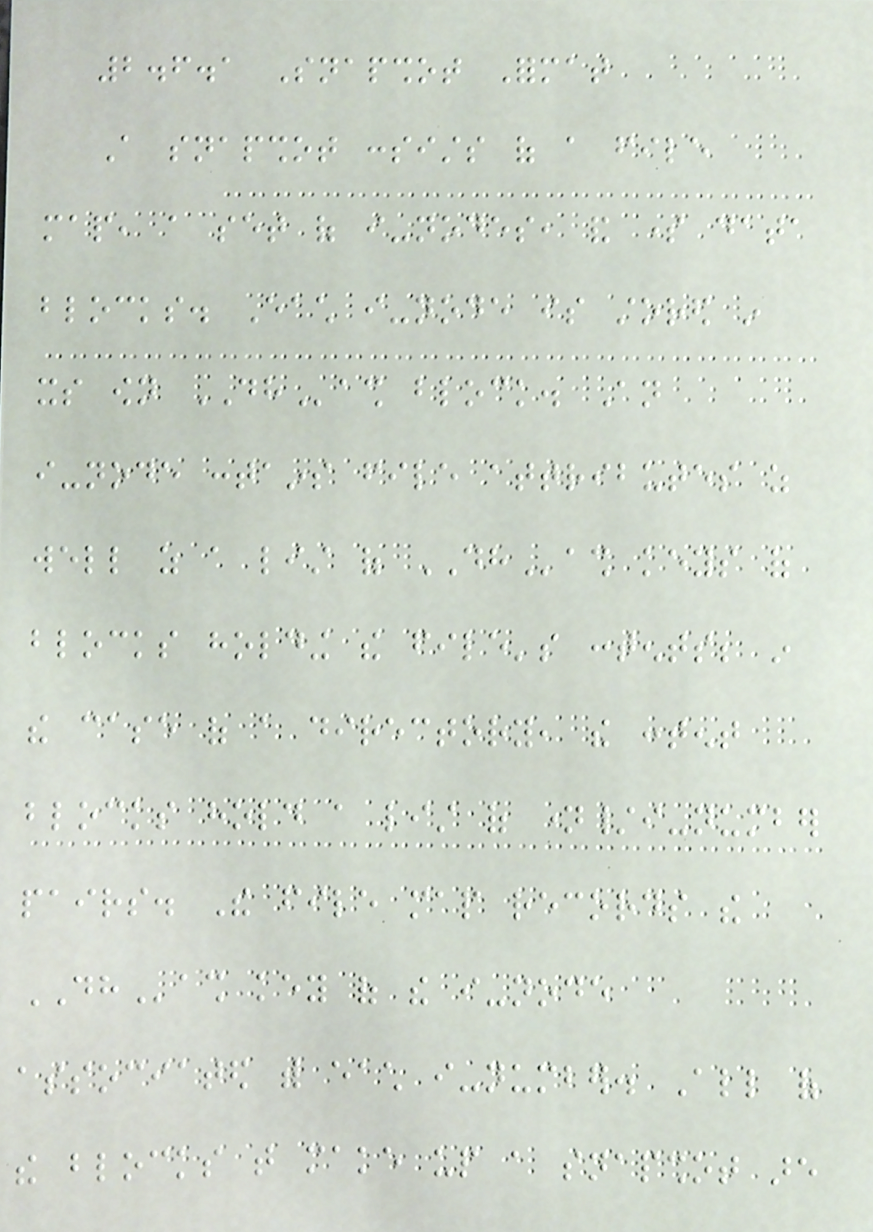2.6.1 Snapshot Format
A snapshot consists of a file
map, a set of i-nodes, and some data
blocks. Each i-node is stored in
its own DHash block. An
i-node contains file attributes as
well as a list of DHash keys of
blocks holding the file's contents; in
the case of a directory, the content
blocks hold a list of name/i-number
pairs. The file map records the
DHash key of the i-node
associated with each i-number. All of
the blocks that make up a snapshot are
